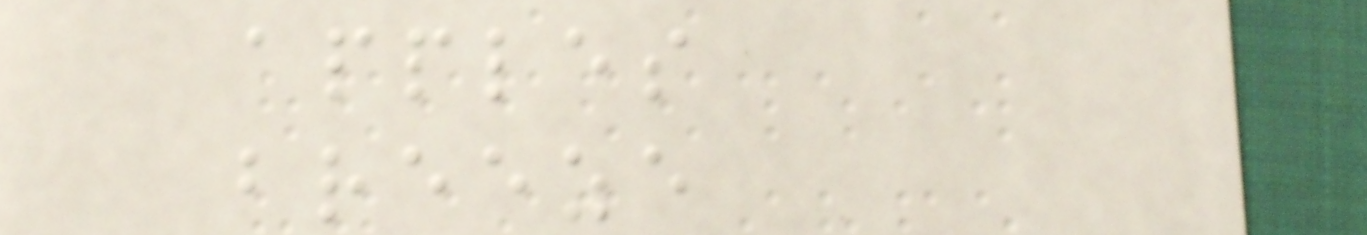apples
breeze
